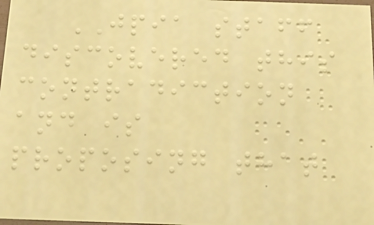JPIA staff
discovered this
contradiction
and is
proposing that
